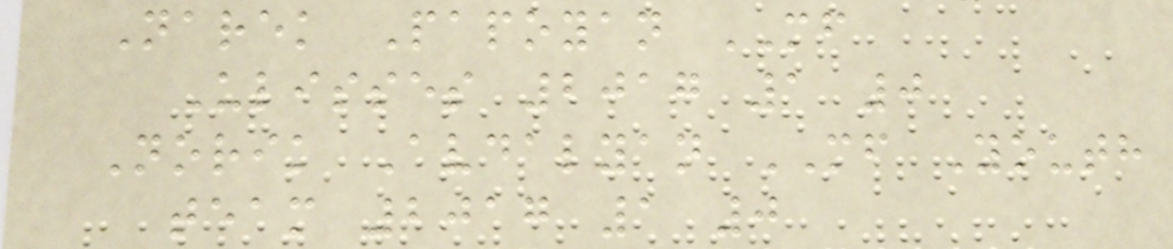Narek Papoyan MF
Ulisses 2017 1 0
Norik Avdalyan MF Youth
team 2017 1 0
